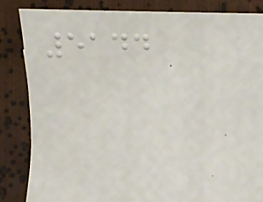5144
